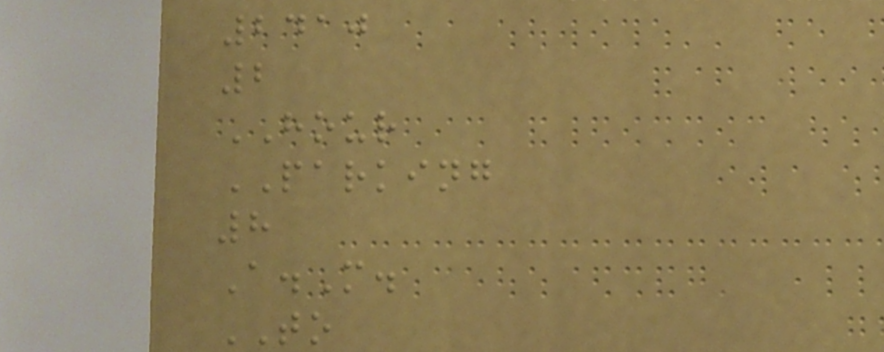2410
2
HOUR
PARKING
8
A.M.
TO
